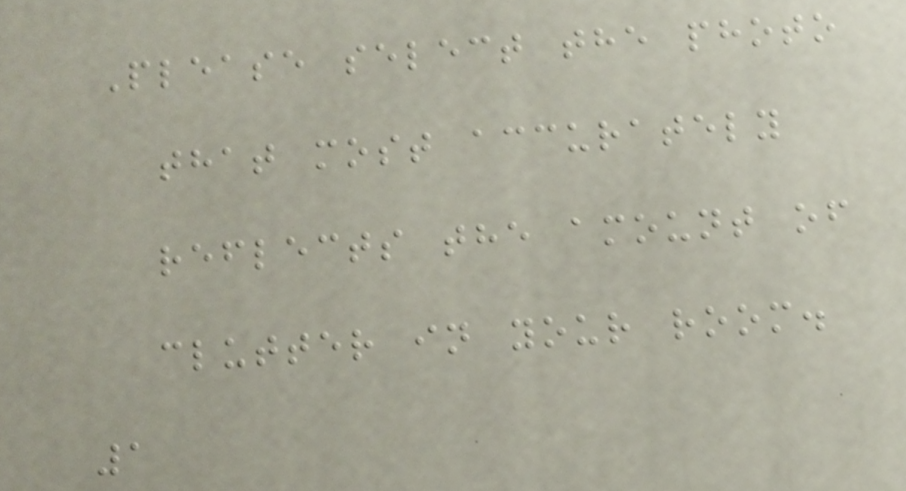Please select the photo
that most accurately
reflects the amount of
clutter in your room.
1
